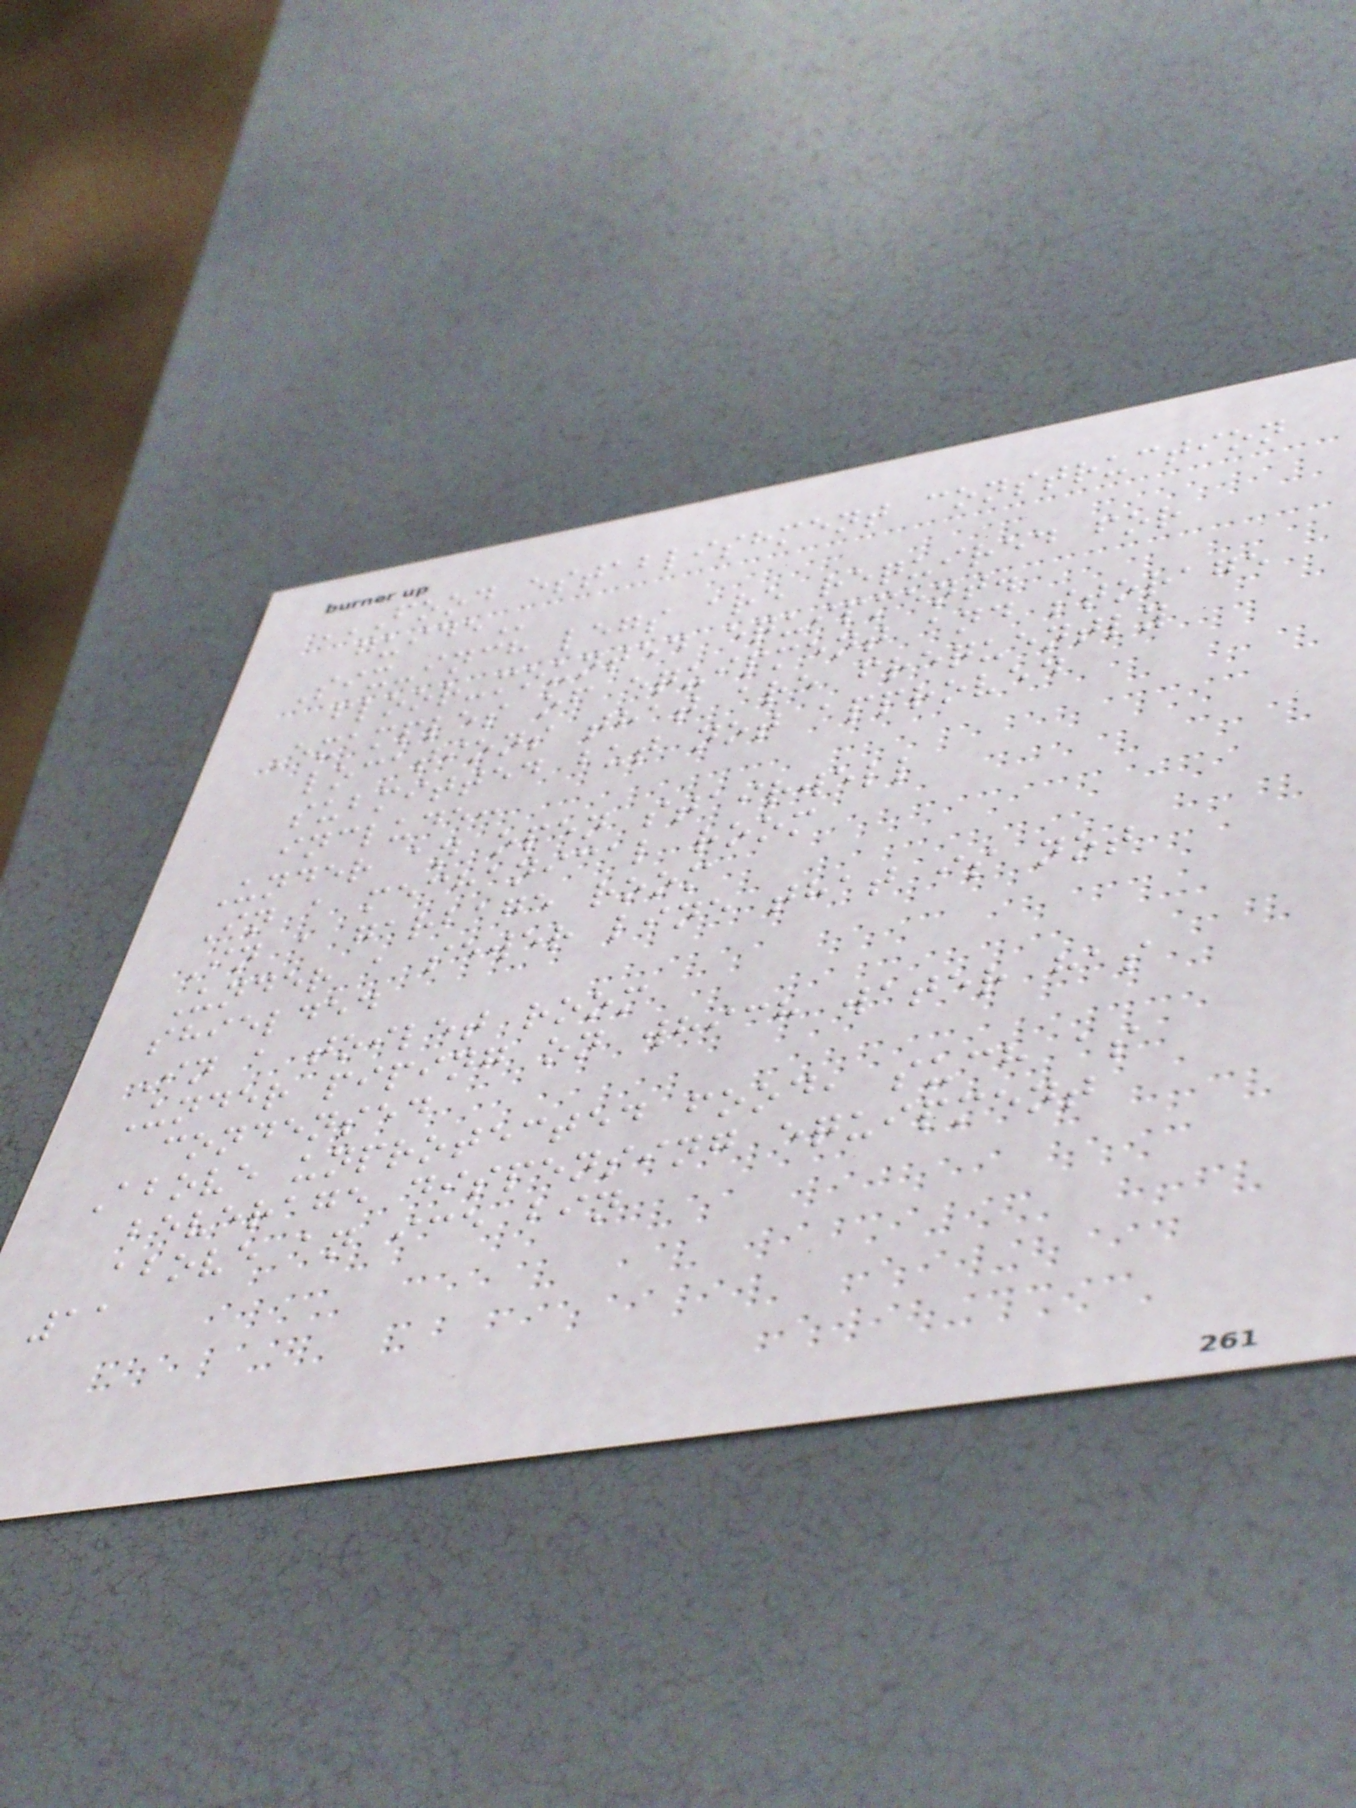FOOD ESTABLISHMENT CONSTRUCTION
GUIDE
Six-inch legs are required for
floor-mounted equipment.
Examples of equipment and storage
locations that are frequently
submitted but not approved
include:
Under an open stairwell
In a mechanical room
In a garbage room
Under a sewer line that is not
shielded
In a toilet room
Under piping on which water has
condensed
Above unprotected food, such as
beverage dispensing equipment
above an ice bin
11
